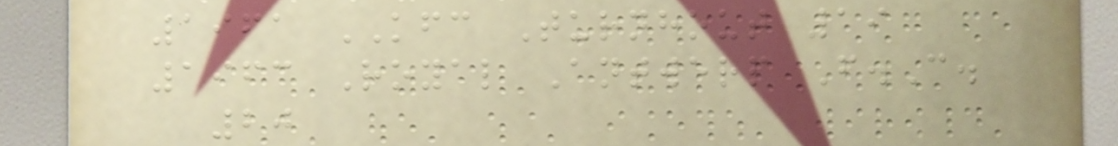1961 KFC Turnhout 19
1963 Royal Antwerp F.C.
20
